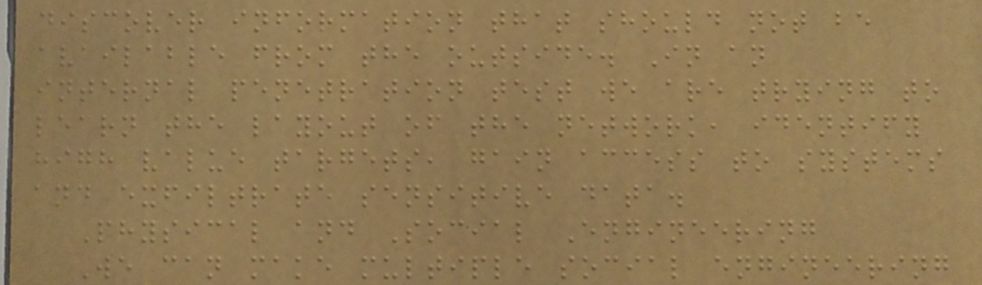discover information that should not be
available from the outside. In an
internal penetration test we are trying to
learn the layout of the network, identify
high value targets, gain access to systems
and exfiltrate sensitive data.
Physical and Social Engineering
We can make multiple social engineering
